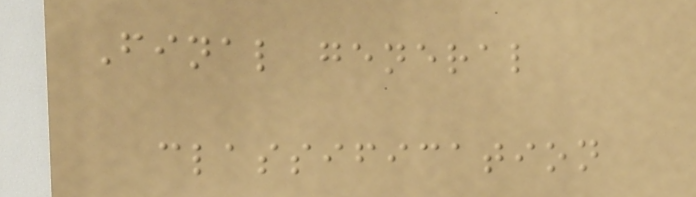Final general
classification
